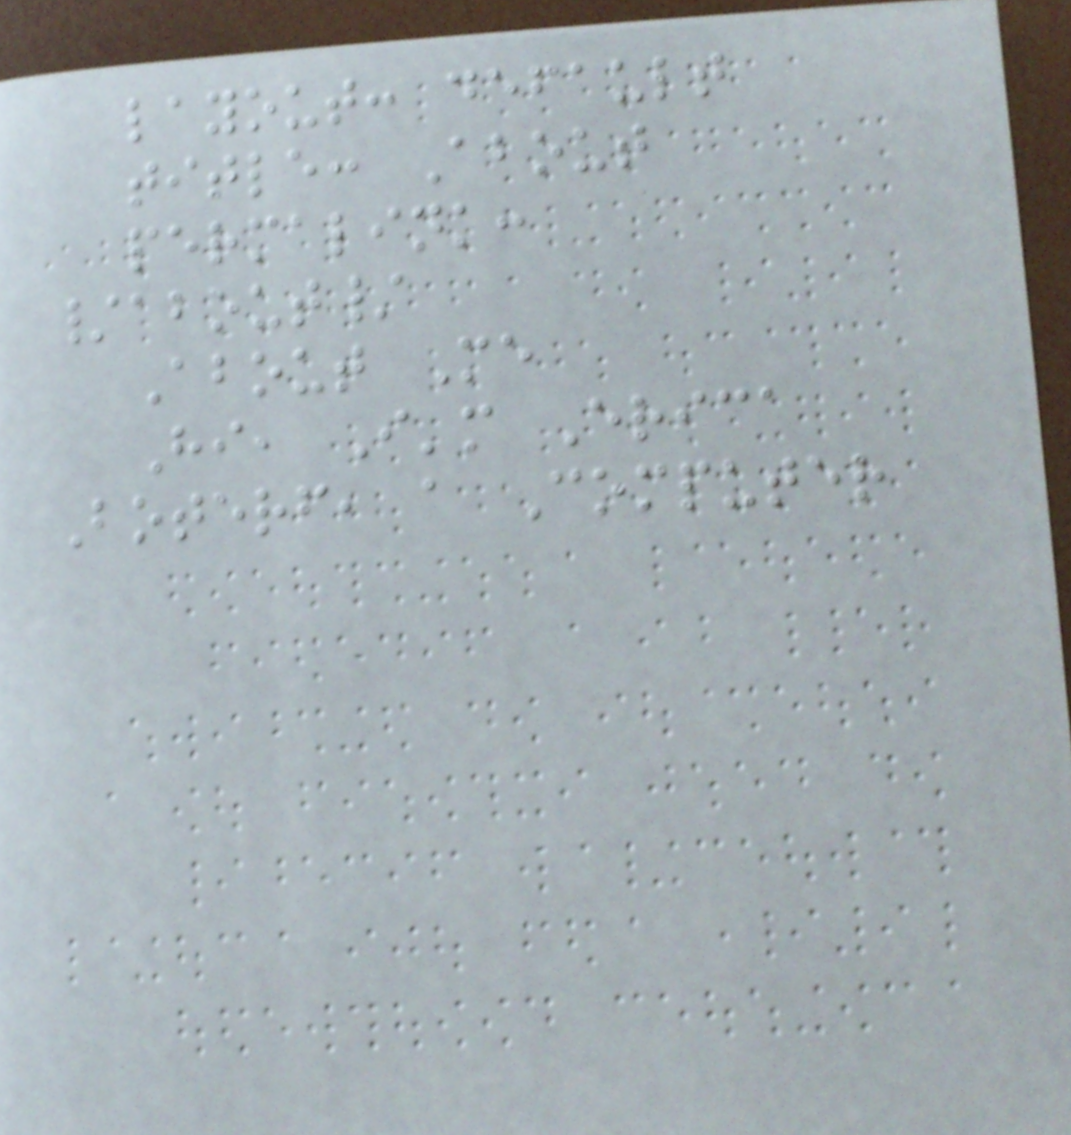layout: default
title: About
permalink:
/about/
About Me
Hi, I'm Erica
Boterf, a Computer
